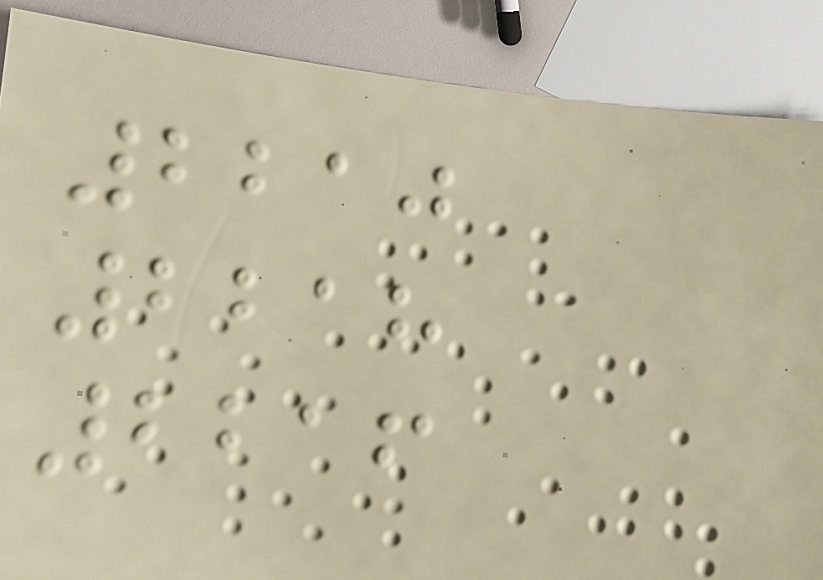2210
2218
2216
